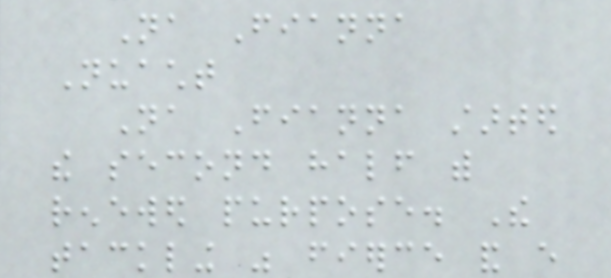Na Fianna
Nuacht
Na Fianna started
the second half with
renewed purpose. The
tackling was fierce and every
